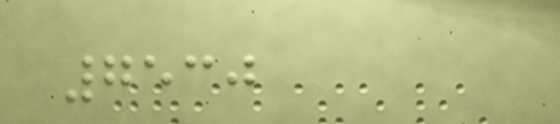7530
